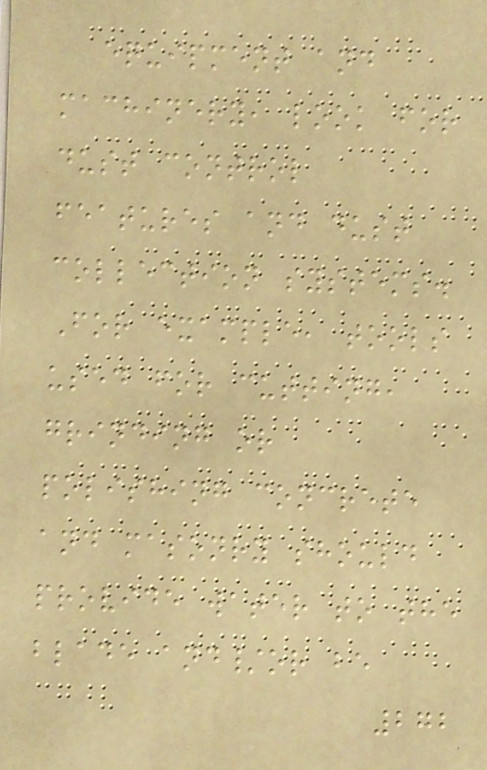equipment and
machinery, look for
dust control
features and dust
collection systems.
For example, tools
used for cutting,
grinding or
polishing concrete
and masonry should
provide water to the
blade and/or be
272
